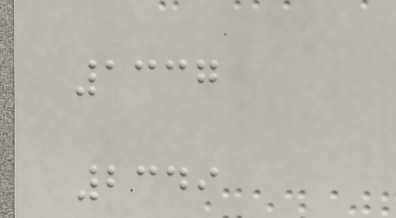1337
2349
